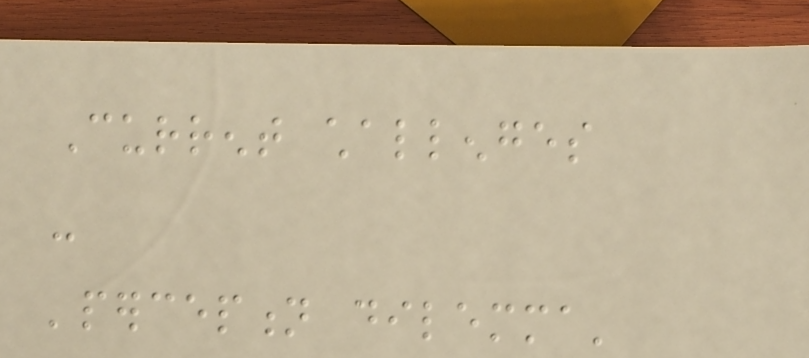Current challenges
-
'perception dilemma'
